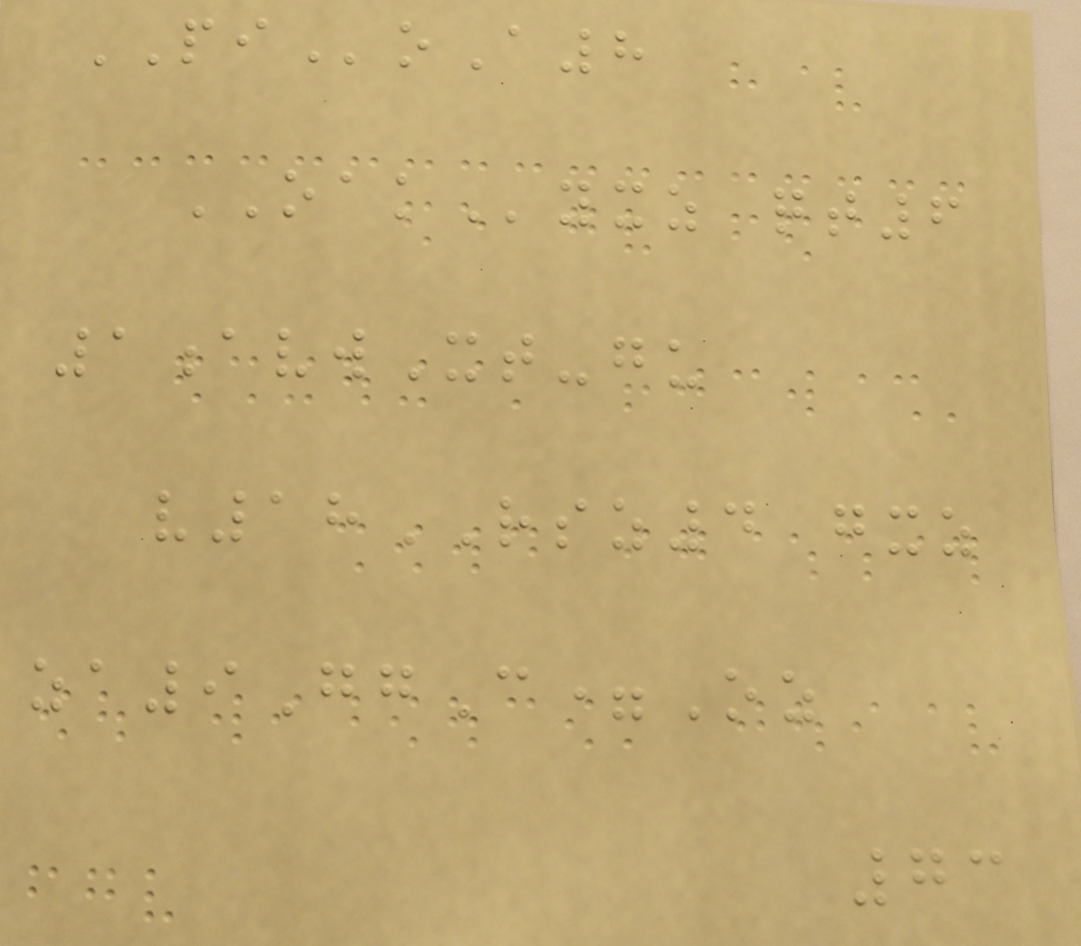PIoA8
OAKyxz qt6
1avwXt-gu
v18RSZ4 gxz
za9GgC=Oz
73
